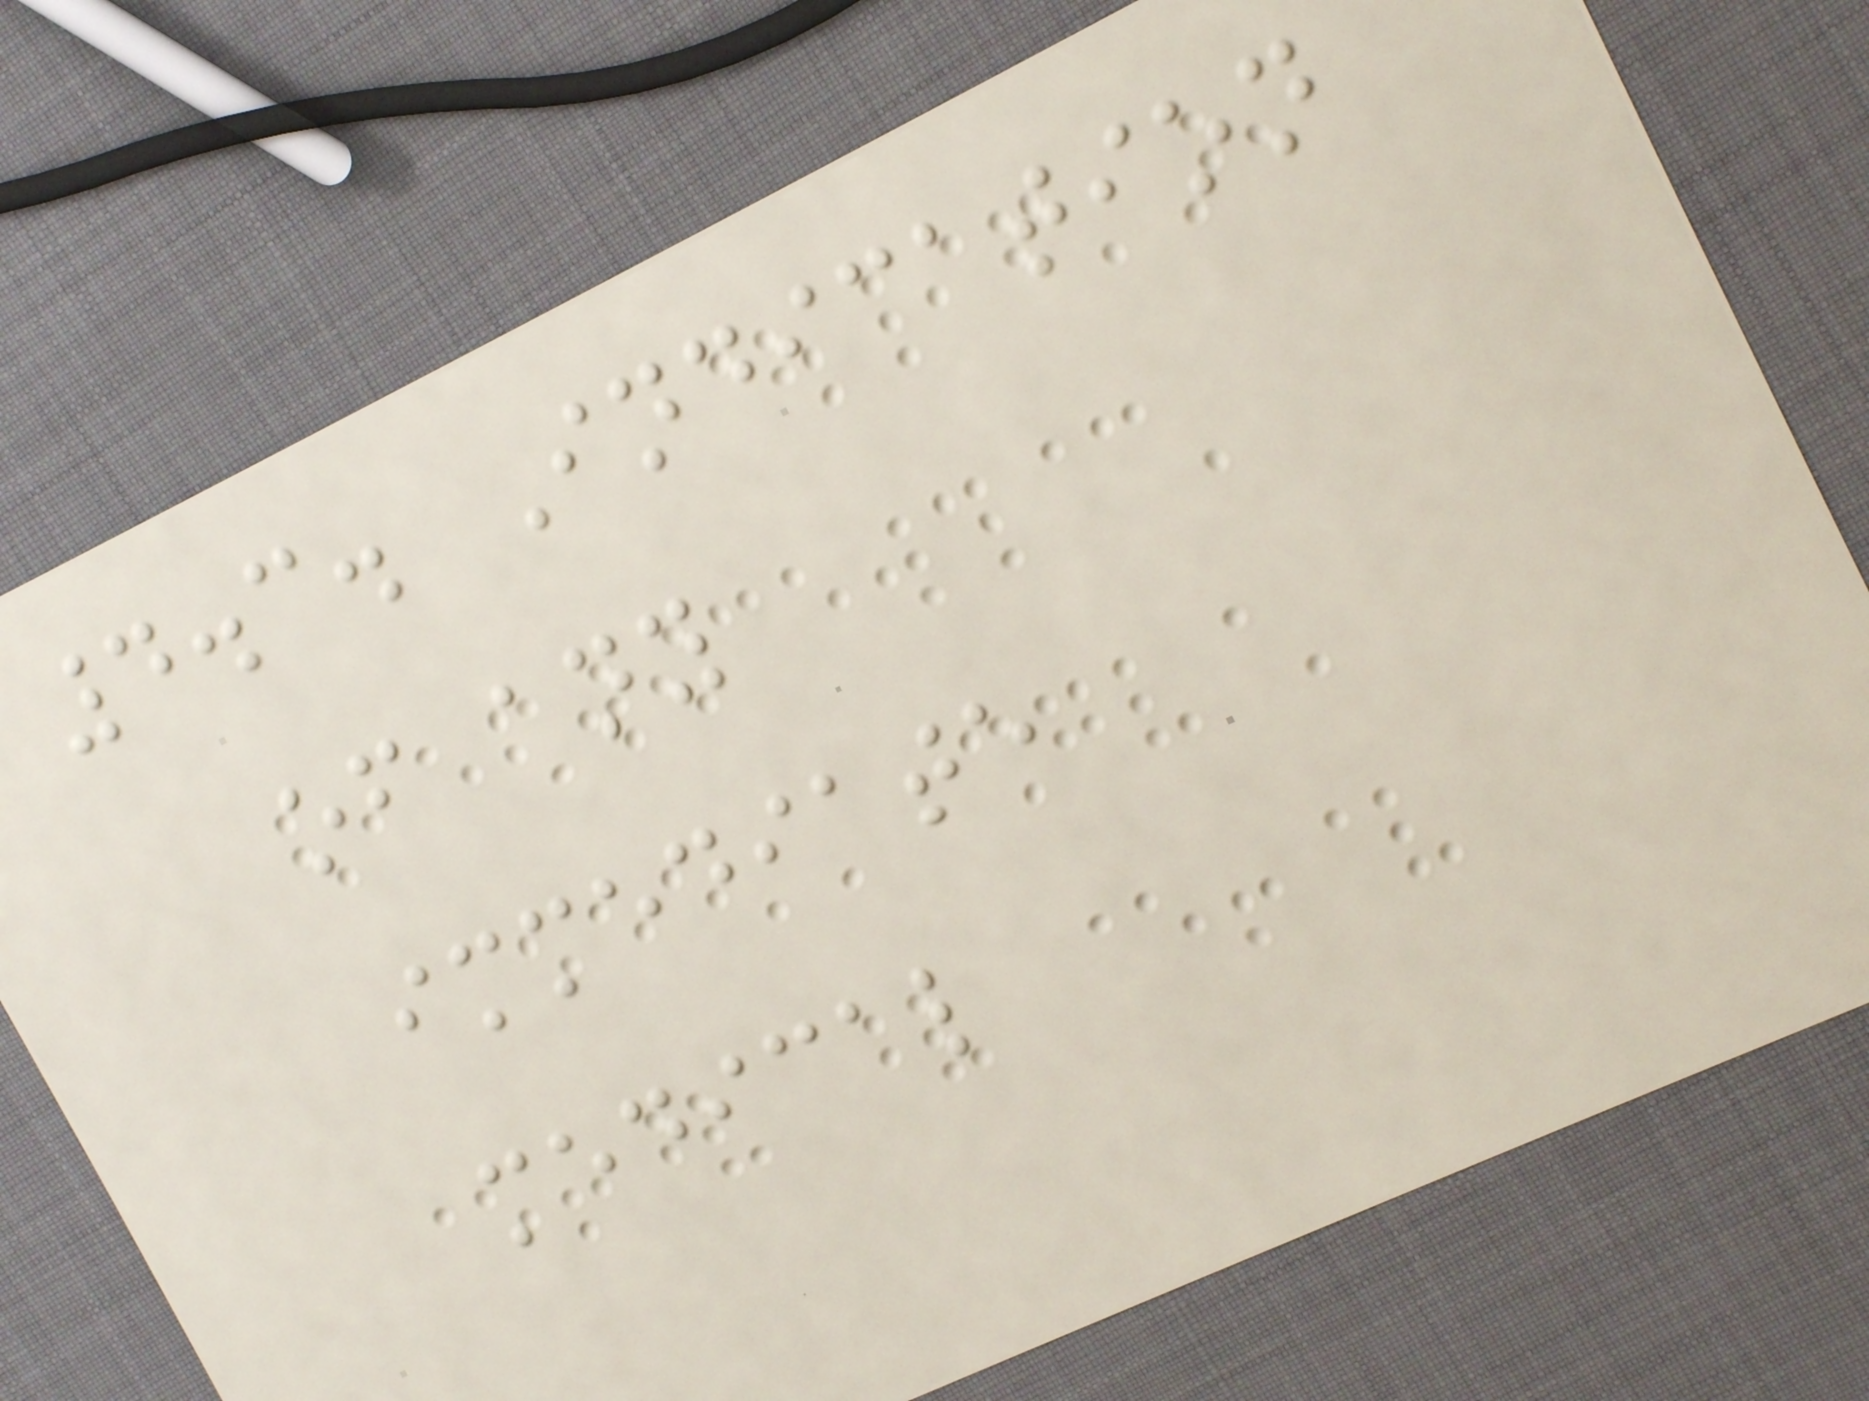4.3. Indication
of any
immediate
medical
